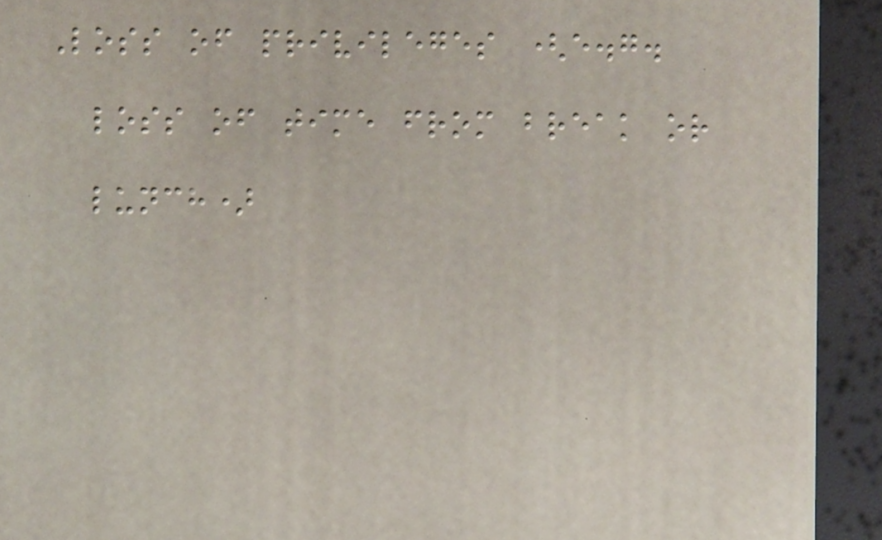Loss of privileges (e.g.
loss of time from break or
lunch)
